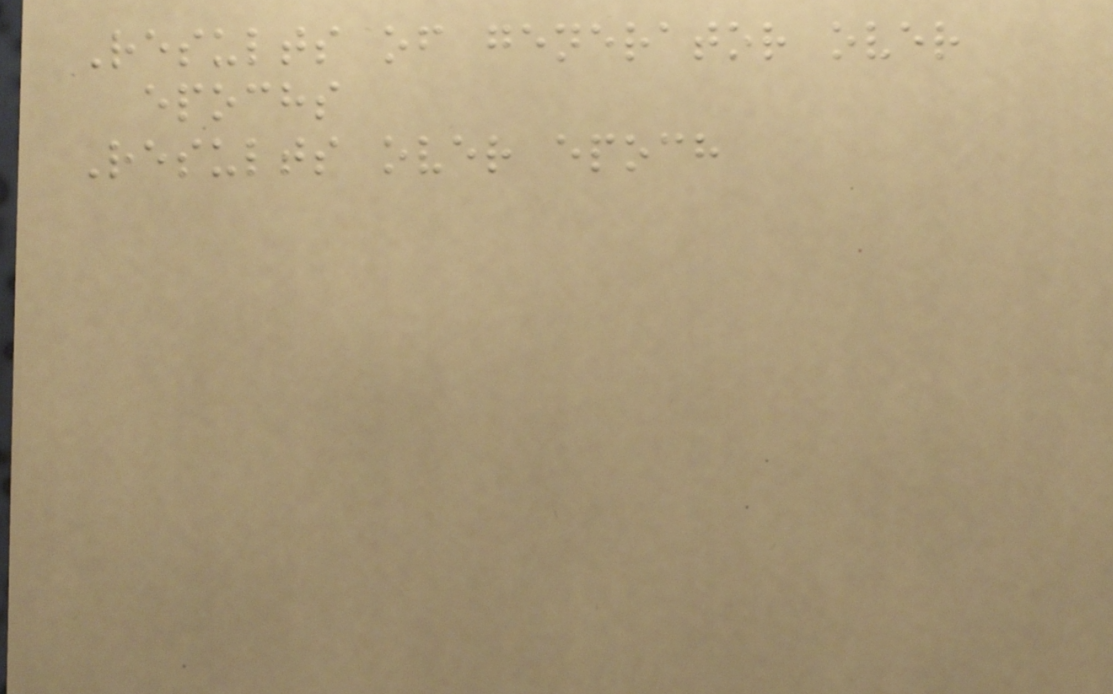Results of generator over
epochs
Results over epoch
